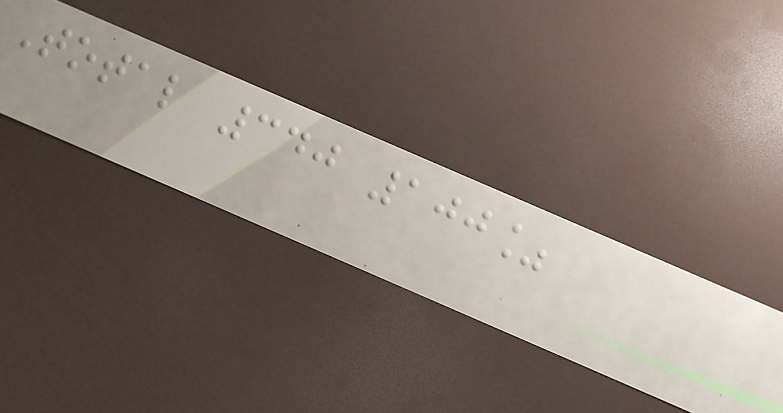Total 340 100%
